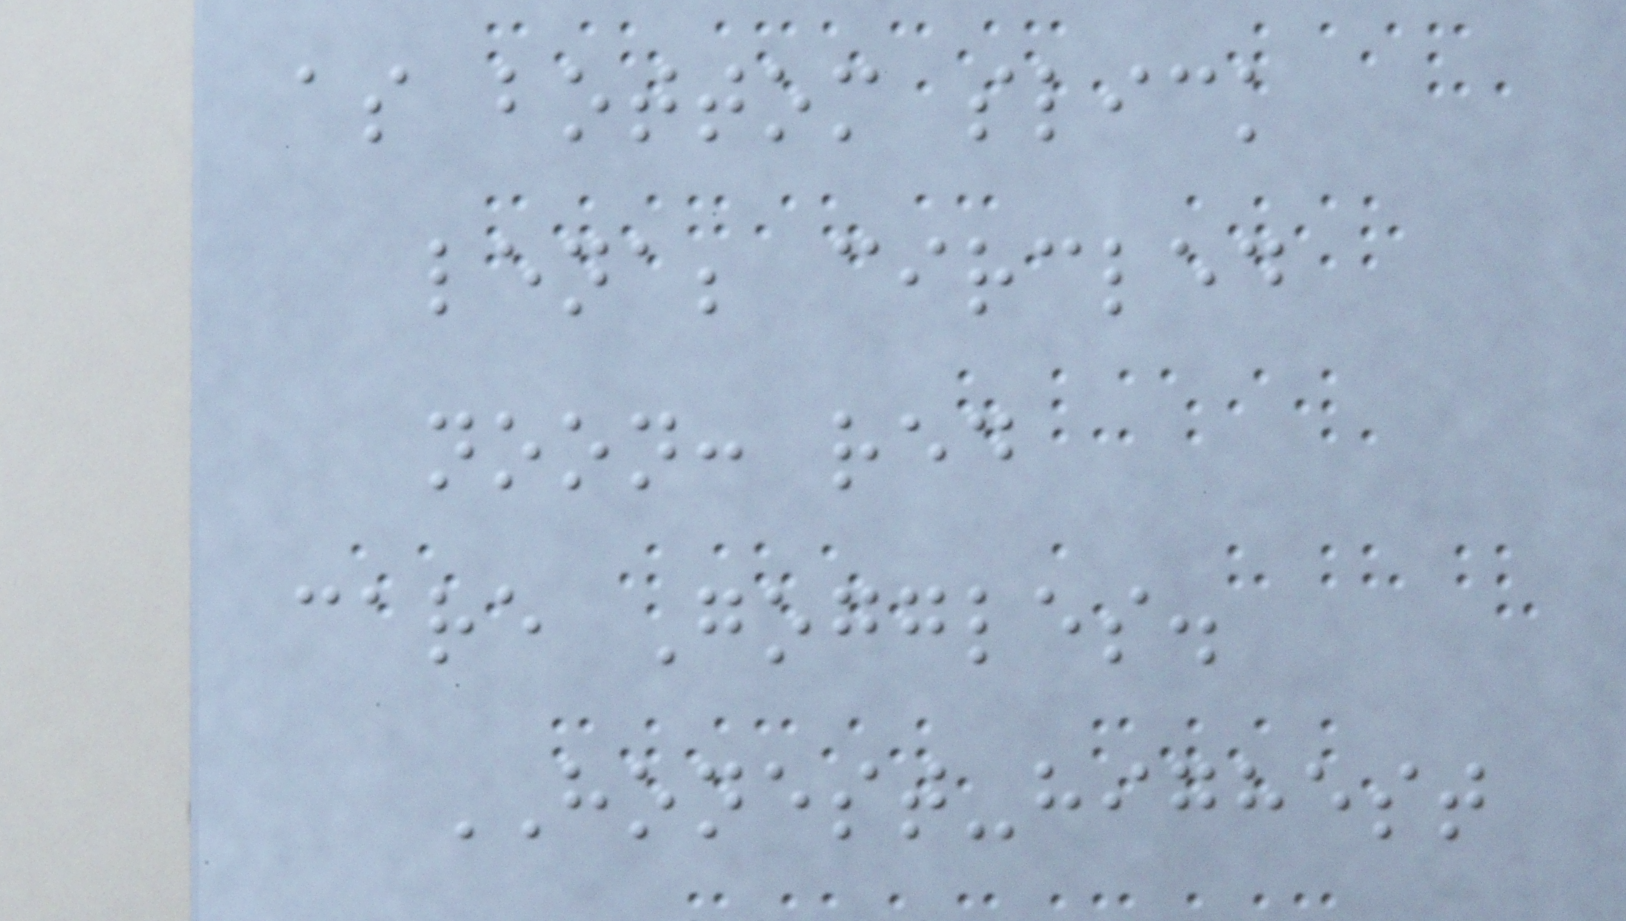as bottom slick
lena; circled
noon: red
care Goggles.
HONEST-highest
